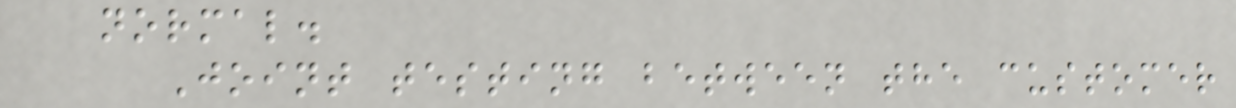normal.
Joint testing between the customer
